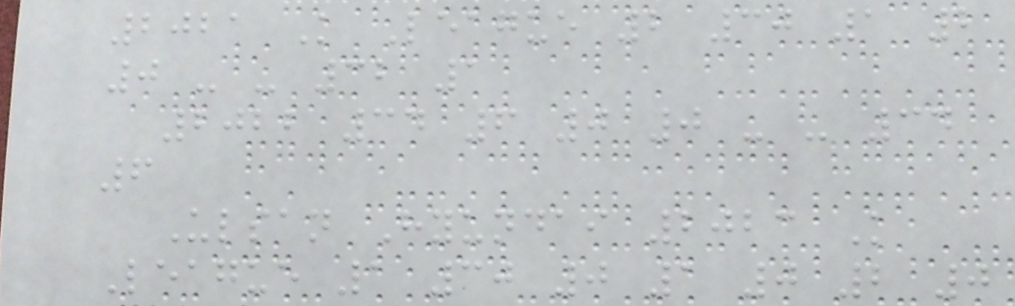2021 K League 2 30 1 2
0 - - 32 1
2022 34 6 0 0 - - 34
6
Ulsan Hyundai 2023 K
League 1 30 0 1 0 2 0
